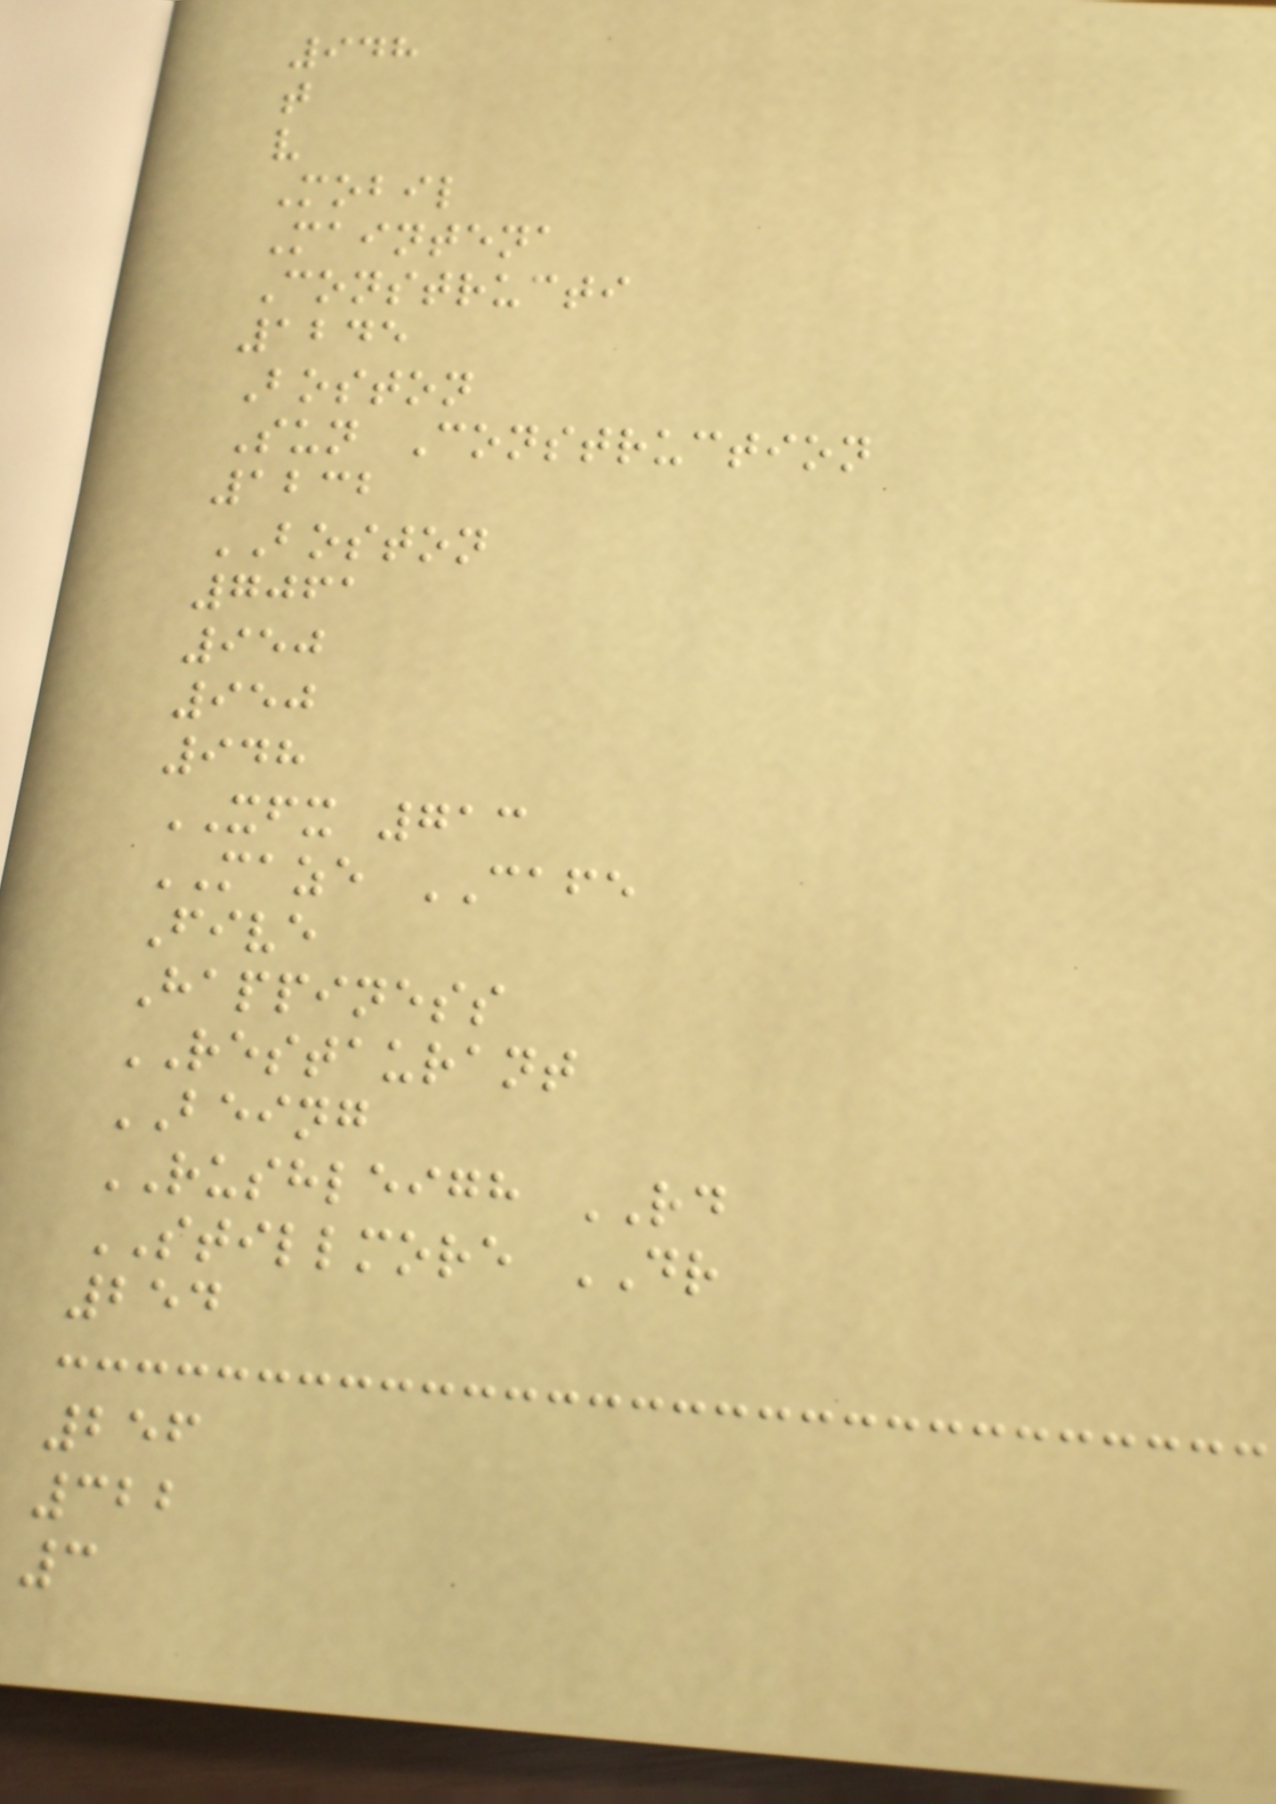948
t
v
Mobil
Maintena
Constructi
1245
Boston
Sun Construction
1232
BOSTON
7061
950
950
948
XFX 713
MAZE CAFE
Five
Happiness
RESTAURANT
BEING
RUSHLEIGH RD
STILLMORE DR
254
256
322
3
